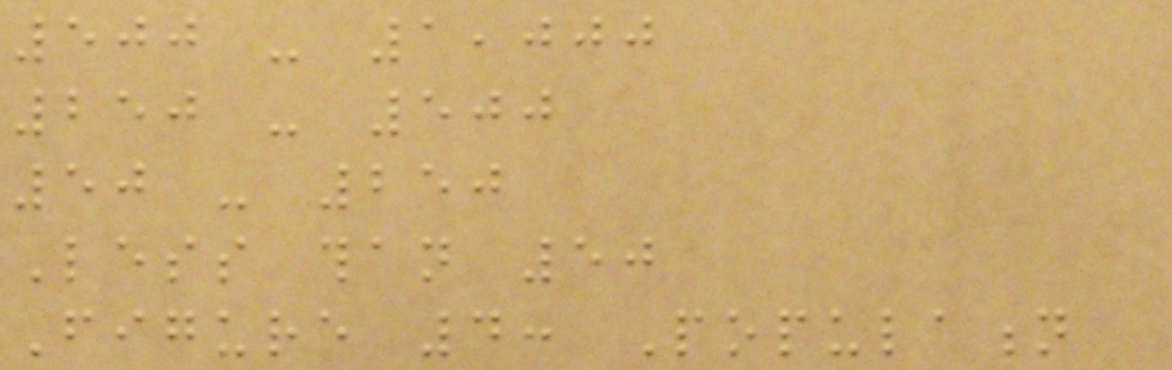500 - 1,000
250 - 500
50 - 250
Less than 50
Figure 4: Population
